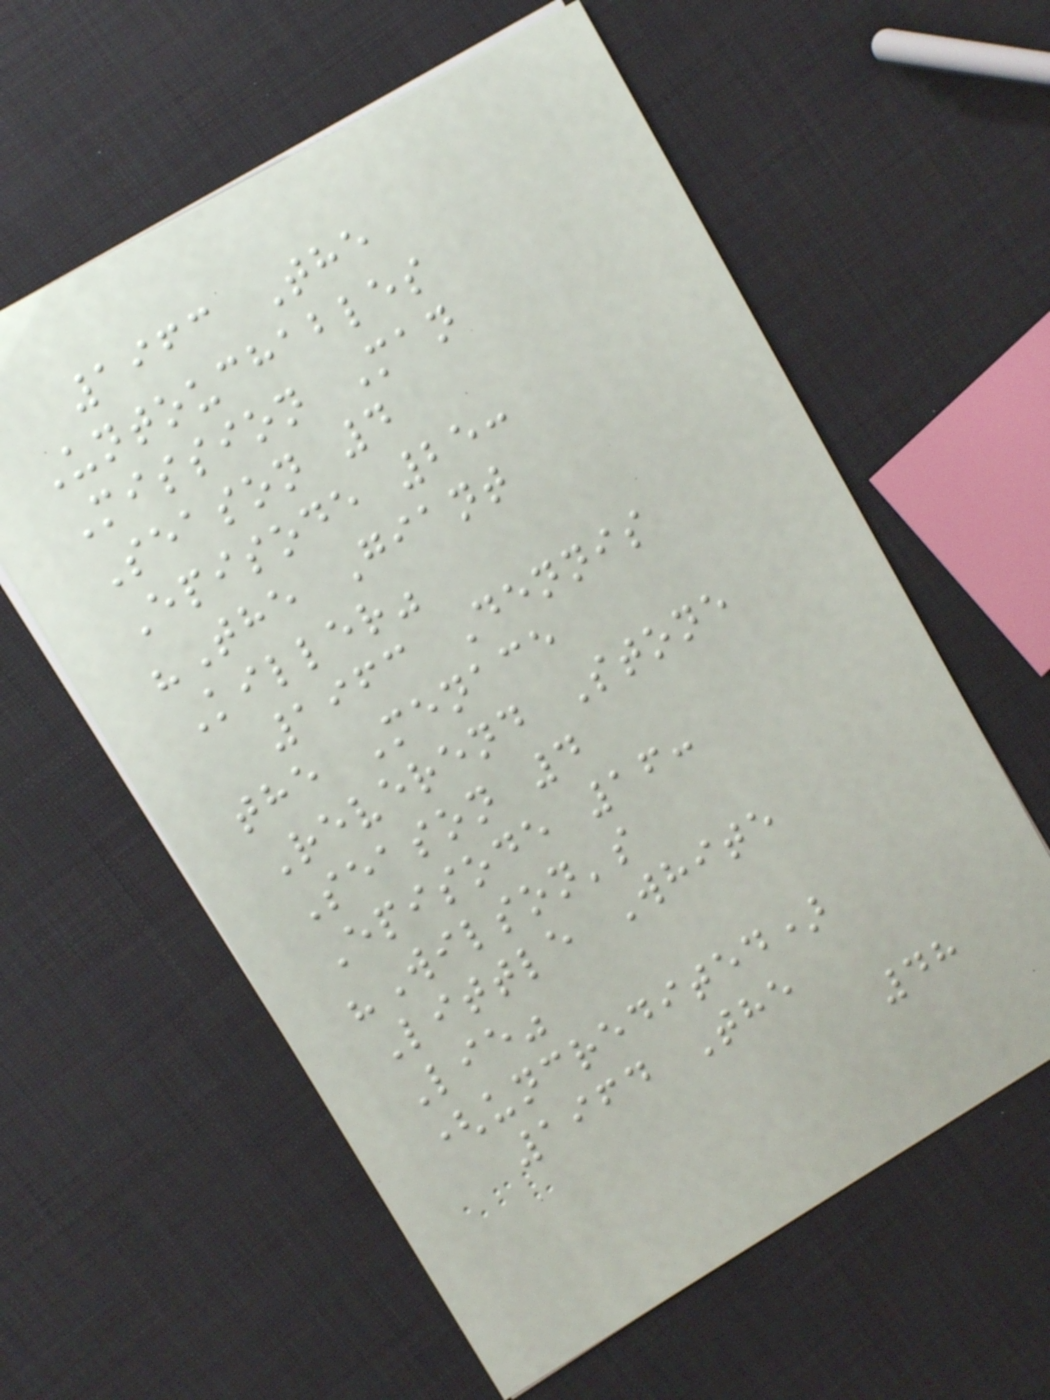1963 The
Untouchables
Mission Man
Season 4
Episode 25:
"The Giant
Killer"
1963 Dennis
the Menace
Reverend Stone
Season 4
Episode 16:
"Wilson's
Little White
Lie"
(uncredited)
1964 The
48
